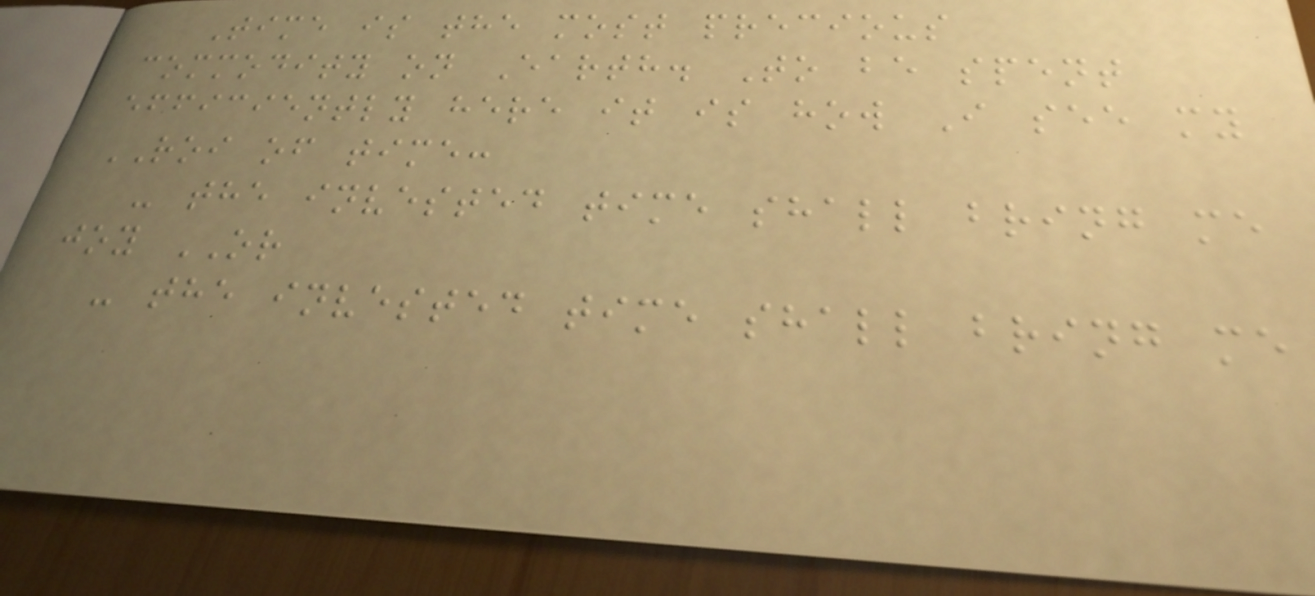Time is the most precious
commodity on Earth. To be spent
efficiently here it is how I see my
ROI of time:
- the invested time shall bring me
joy OR
- the invested time shall bring me
